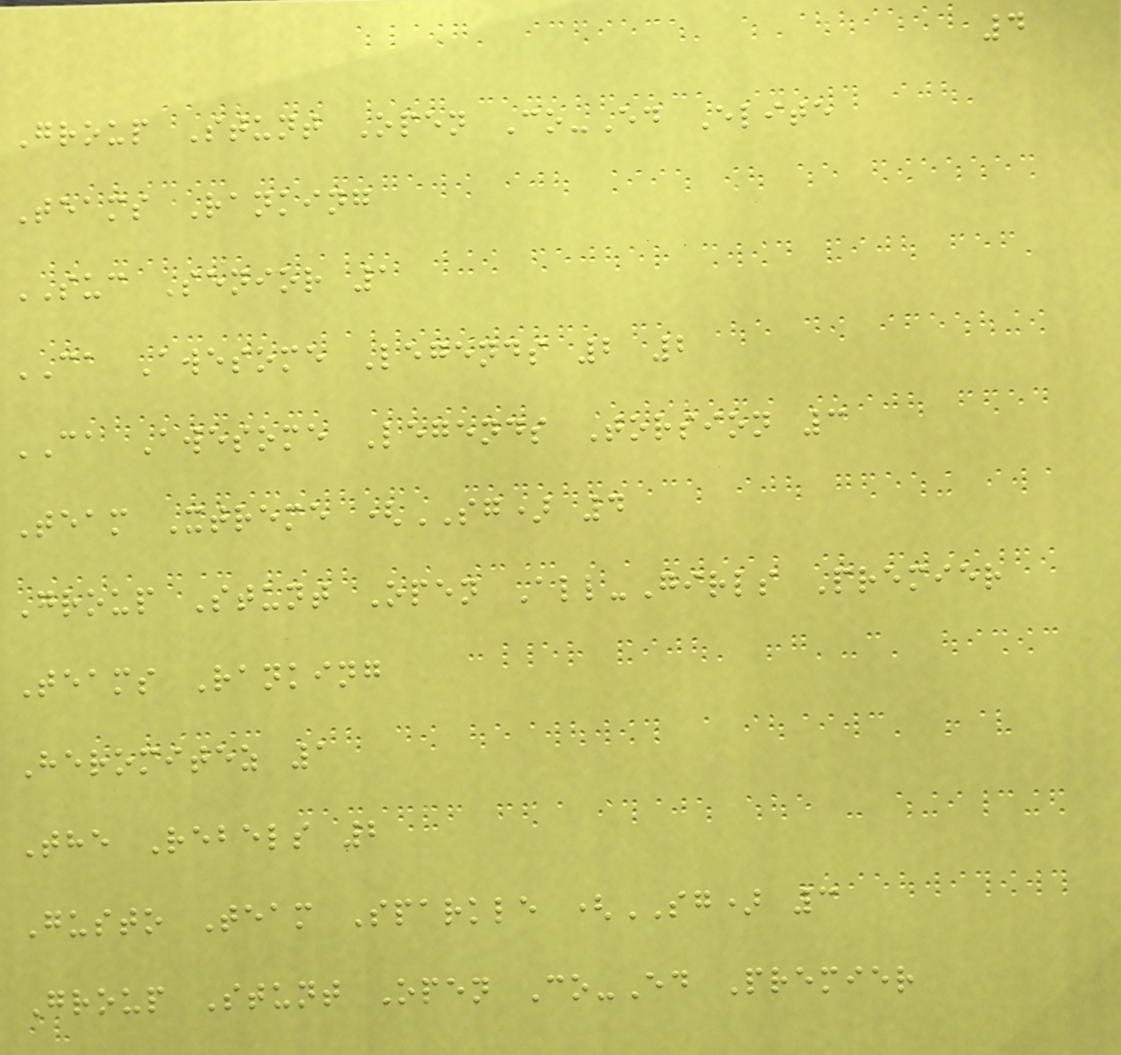4
Group Stunt Open Co-Ed Elite
Teams Ranking
SUC Senior 1
CA Awesome Legends 2 2
CA Awesome Legends Torsion 3
Team Xtreme (SG) 4
Group Stunt Open All-Girls Premier
Teams Ranking
Heromitez 1
The Rebels 2
Gusto Team Sparkle (SG) 3
Group Stunt Open Co-Ed Premier
